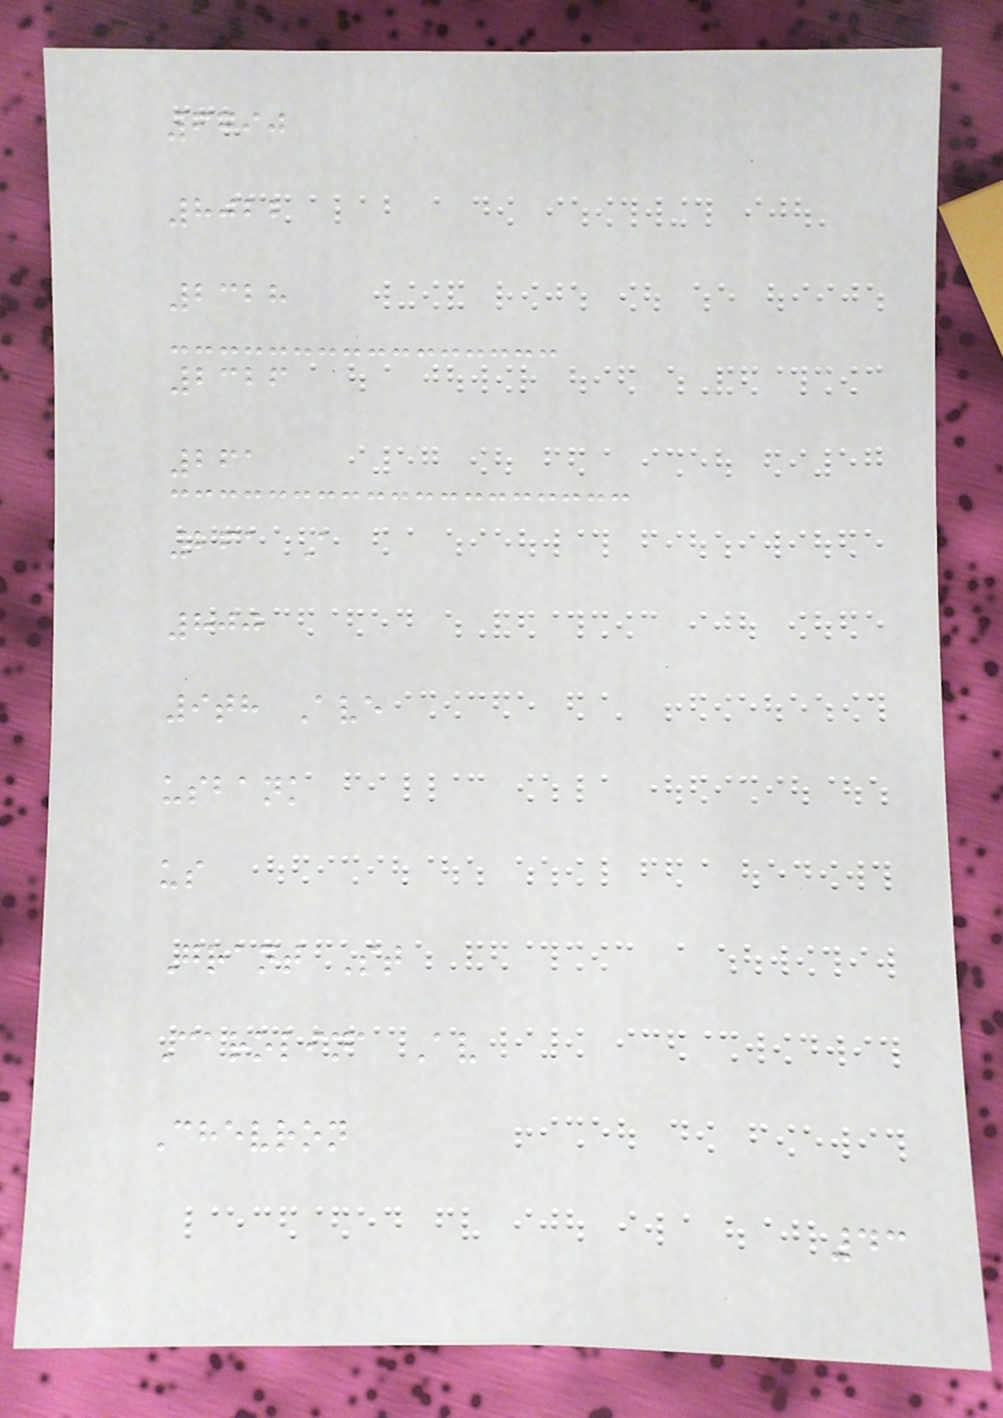6790
8022
2328
2326
261
261 A
800
9th Ave
usbank
us
Grant St
Carolina Av
Chevron
43
